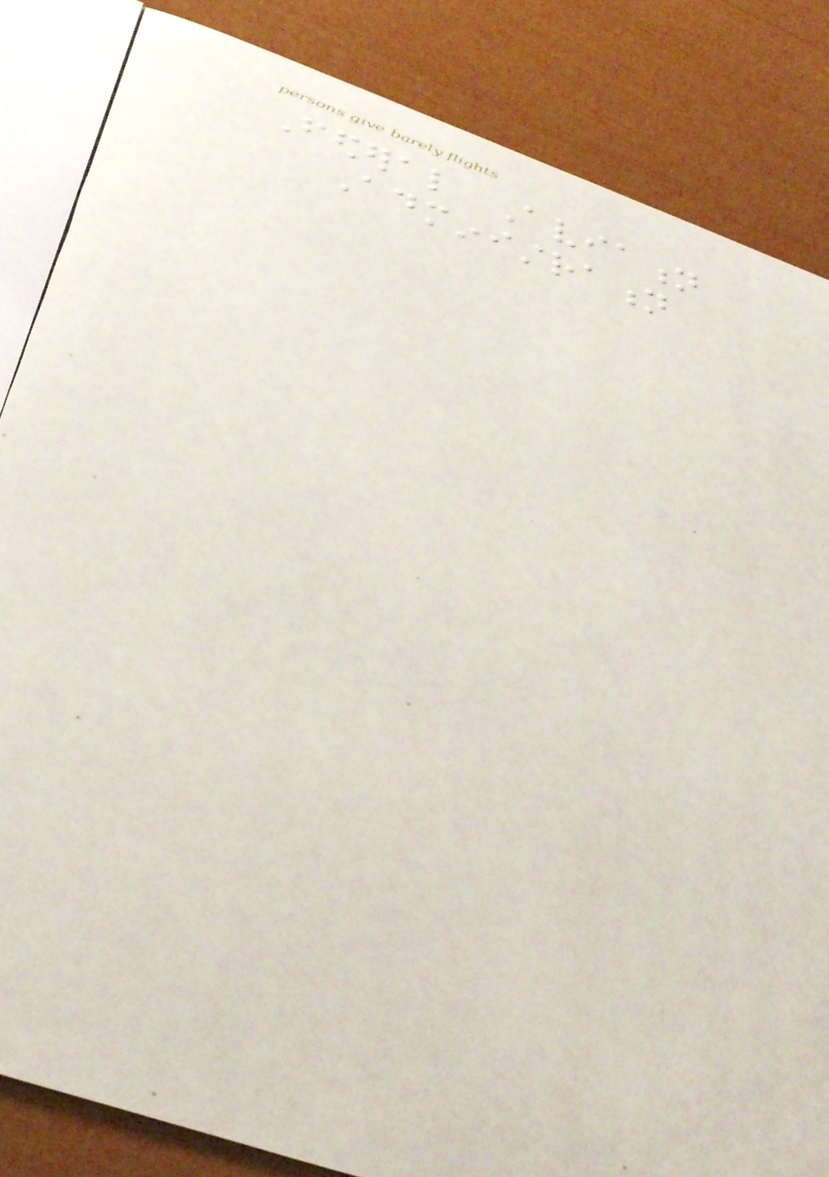Federal Aviation
Administration
